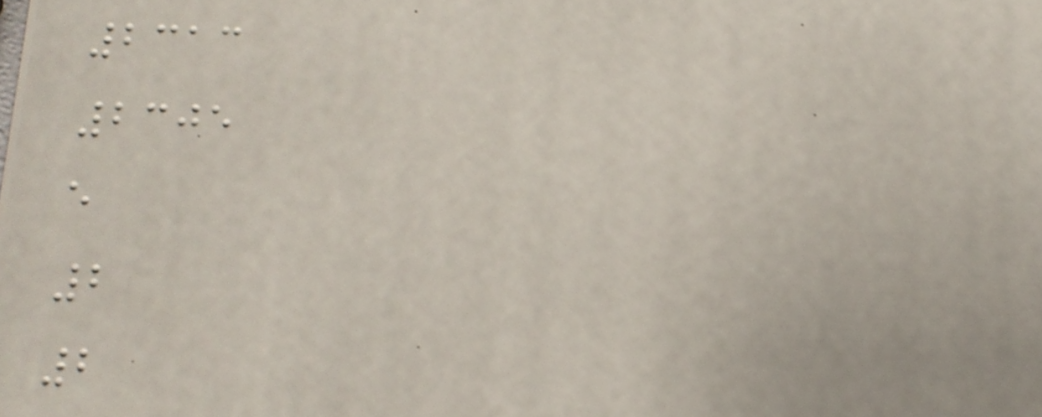2313
2305
e
2
2
